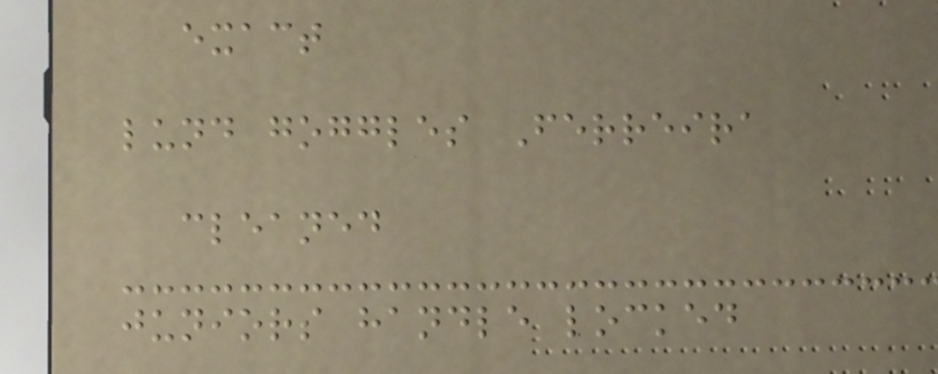exact
lund goggles Ferreira
cleaned
juniors handle locked
